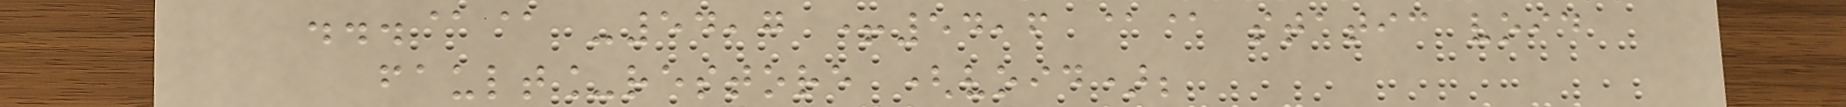...@@ -54,7 +54,6 @@ static void
fault_restore (void);
